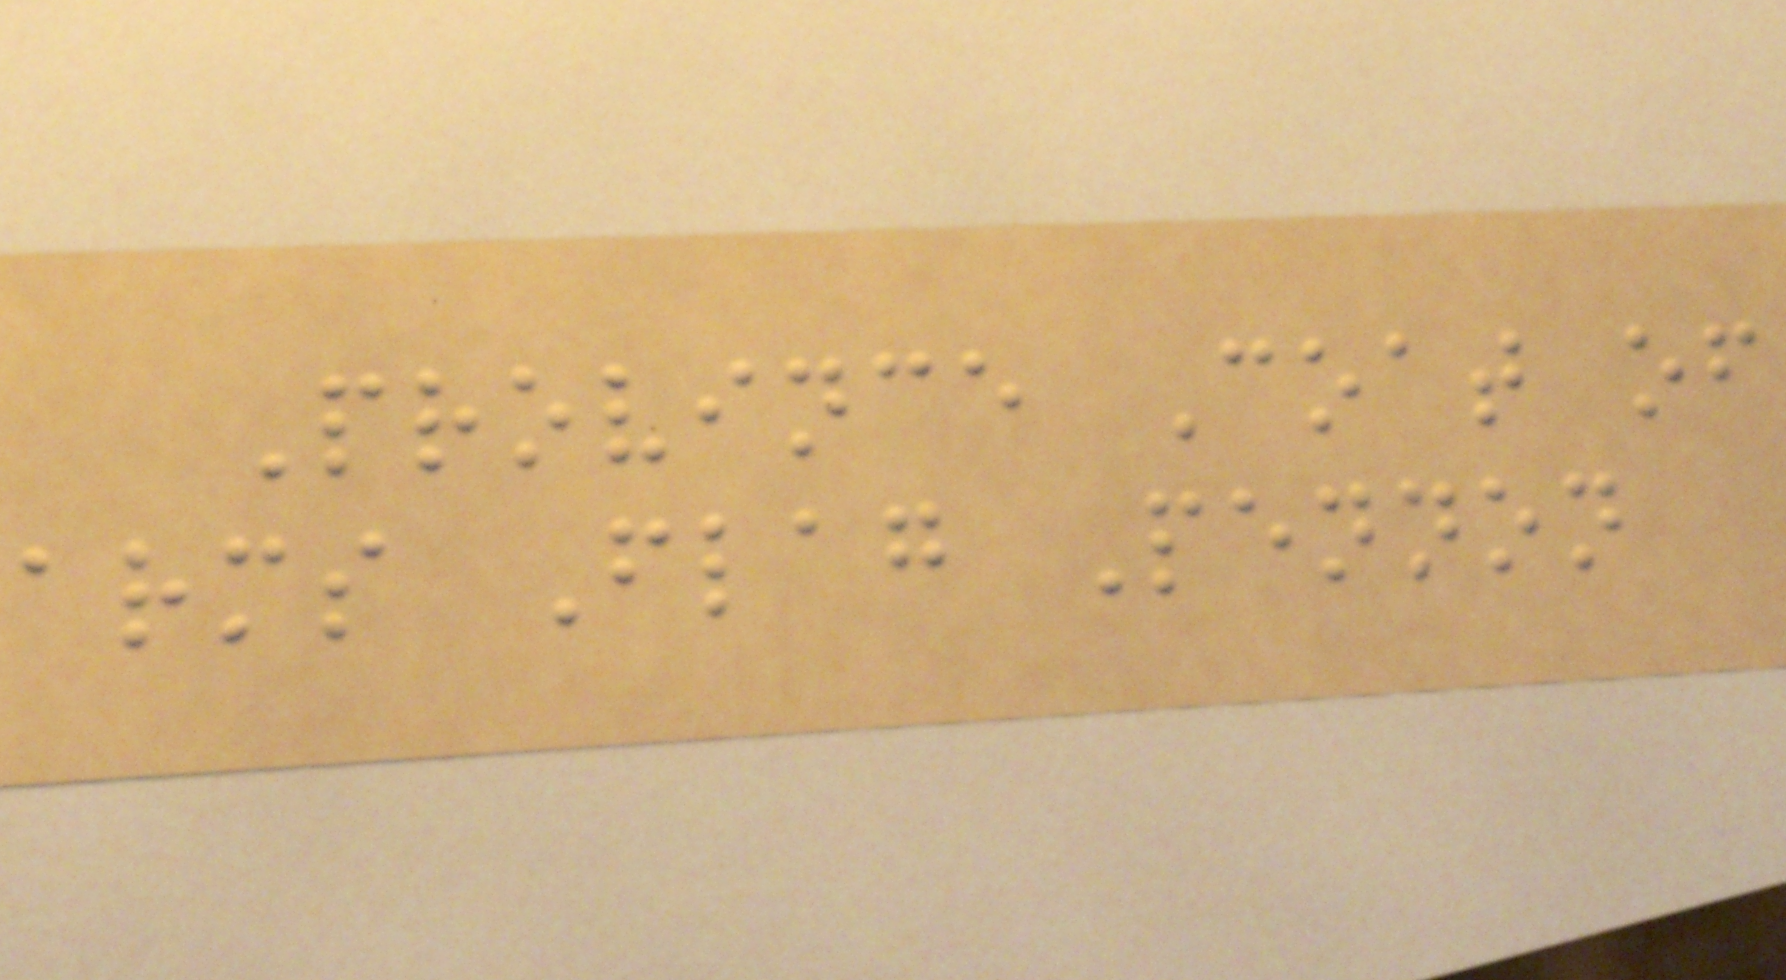Province Coat of
arms Flag Pennon
